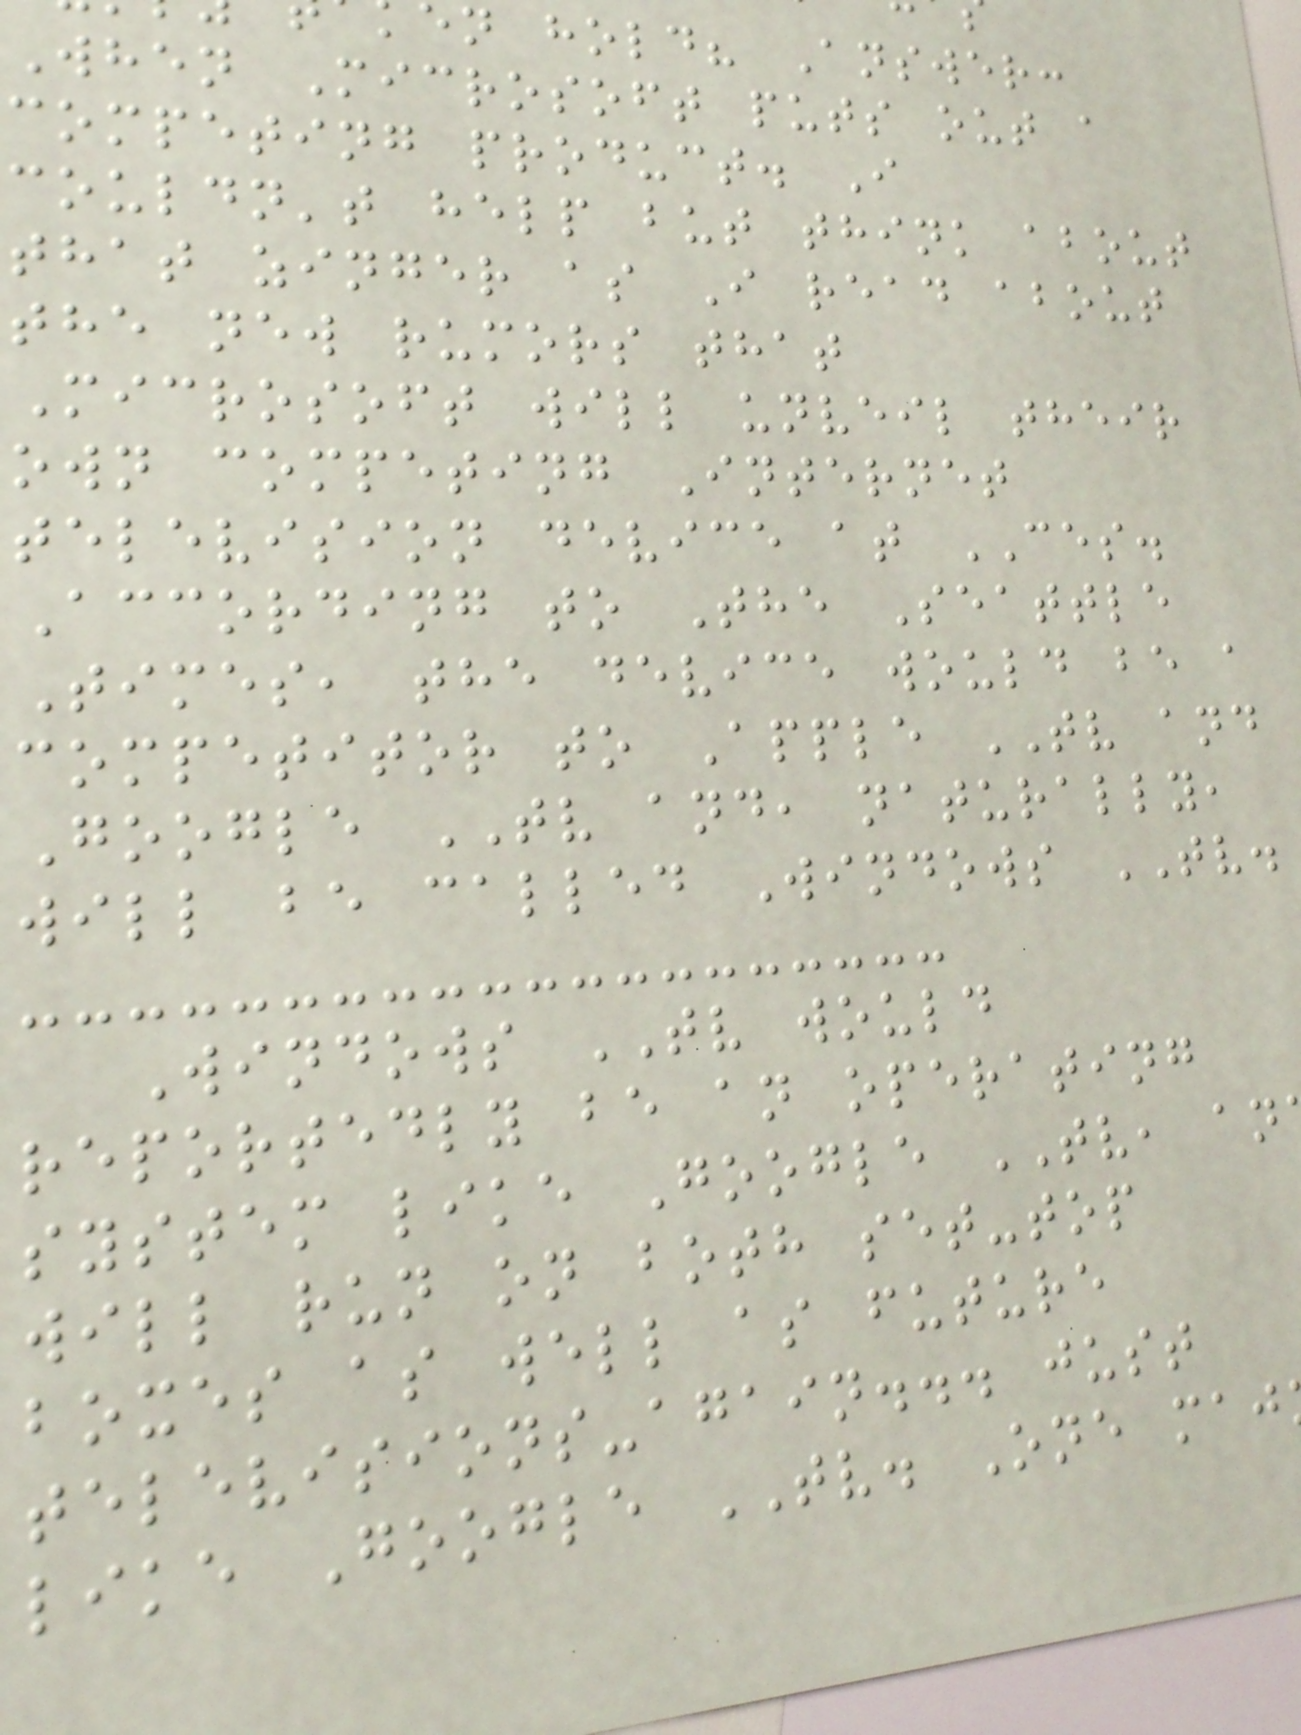en hold? Answer:
When Microsoft puts out a
competing product. I
couldn't help but think about
that zinger as I read about
the new rumors that
Microsoft will unveil their
own competing Internet
television device at CES.
According to The Seattle
Times, the device would be a
competitor to Apple TV and
Google TV and, naturally,
will be called Windows TV.
Windows TV would
reportedly be an operating
system like Google TV, an
will run on both set-top
boxes as well as future
televisions-again... just
like Google TV. One maj
